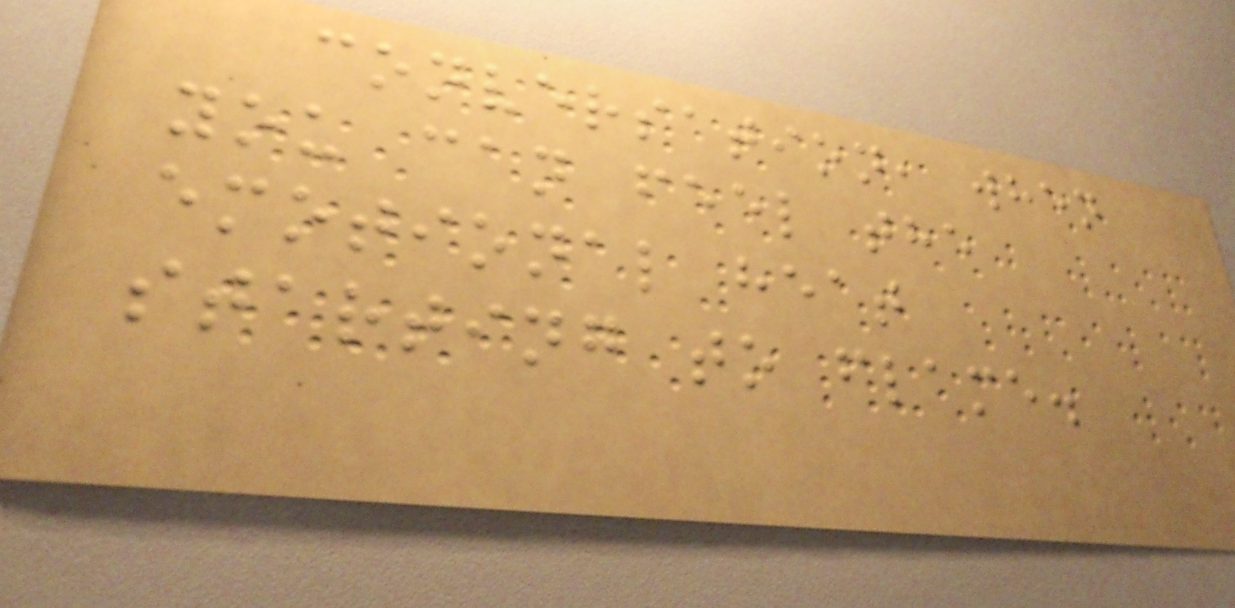conversation, when
you can feel the
emotional heat
starting to flame.
